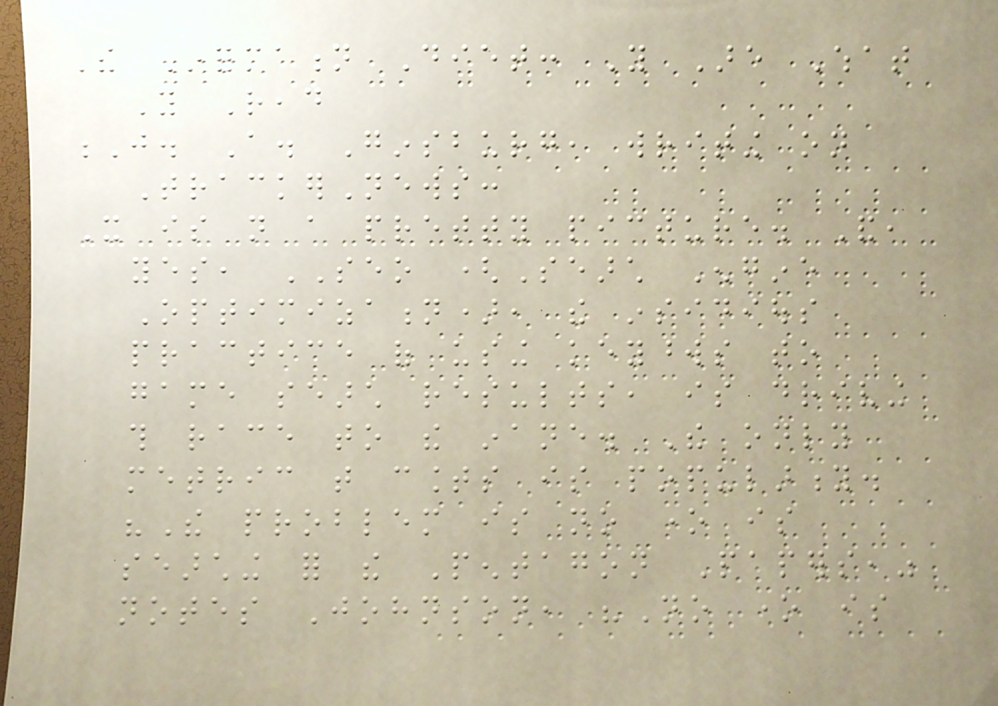The Information Diet: You Are What
You Read
J. A. Ginsburg, writing on
TrackerNews:
It is not a pretty picture. And,
yes, SEO (Search Engine
Optimization), the insidious
practice of using keywords to
game search results, is driving
this race to the inane. The only
metric that counts is popularity.
"The problem is no one is
searching for the Pentagon Papers,"
notes Johnson, "No one is
